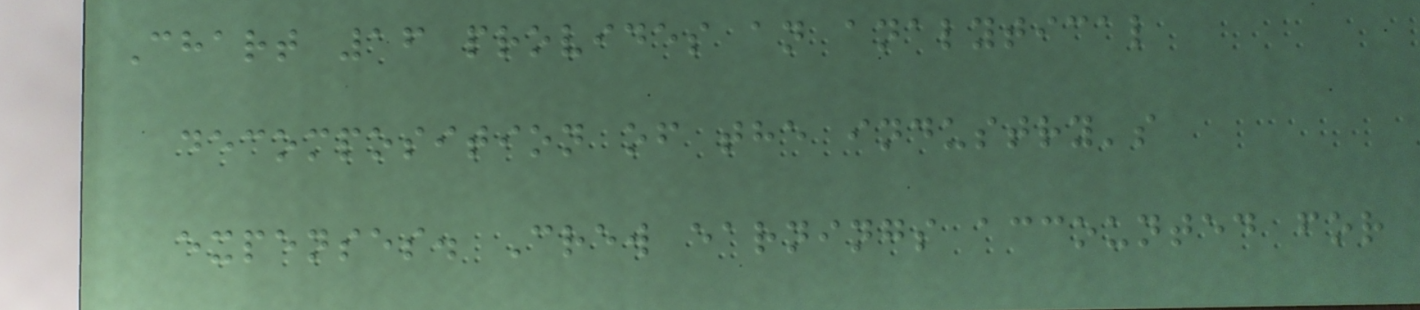Chart 16 provides an analytical
decomposition of the industry's
expenses. Crew earnings accounted for
